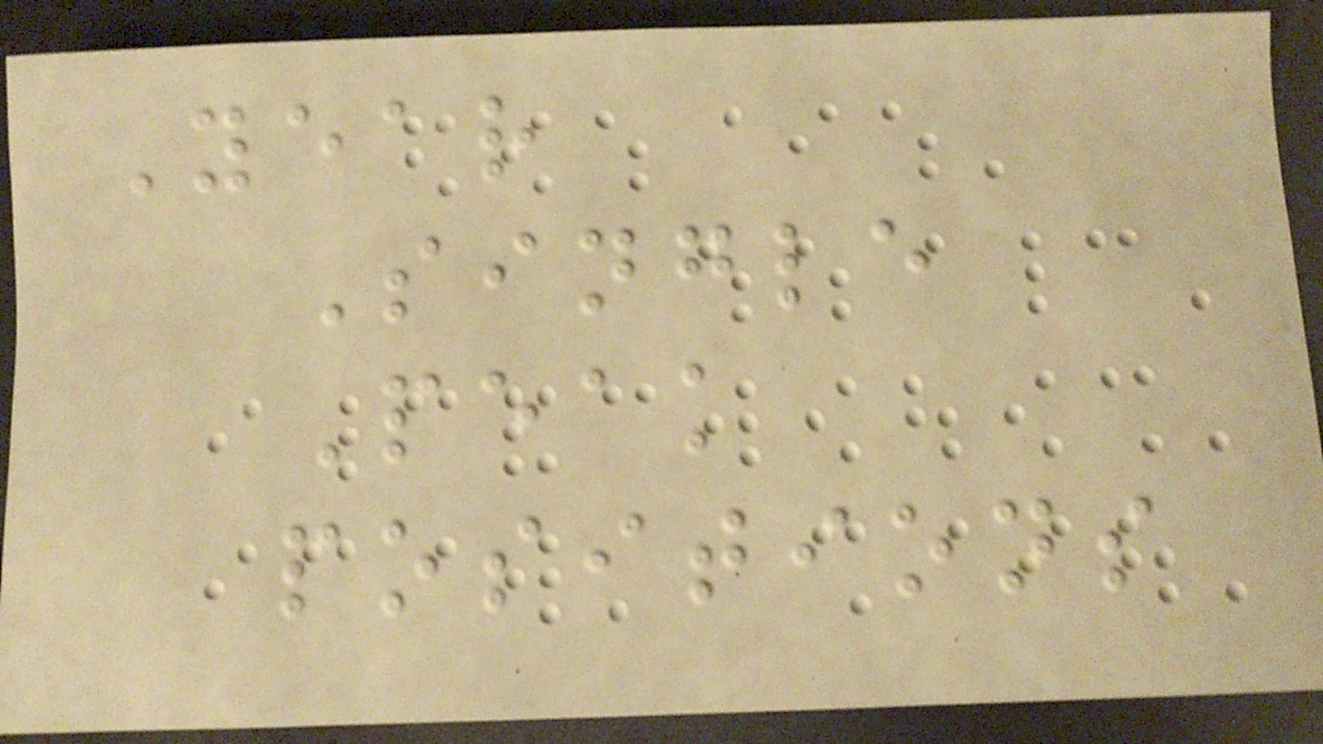Year
Single
Peak
positions
